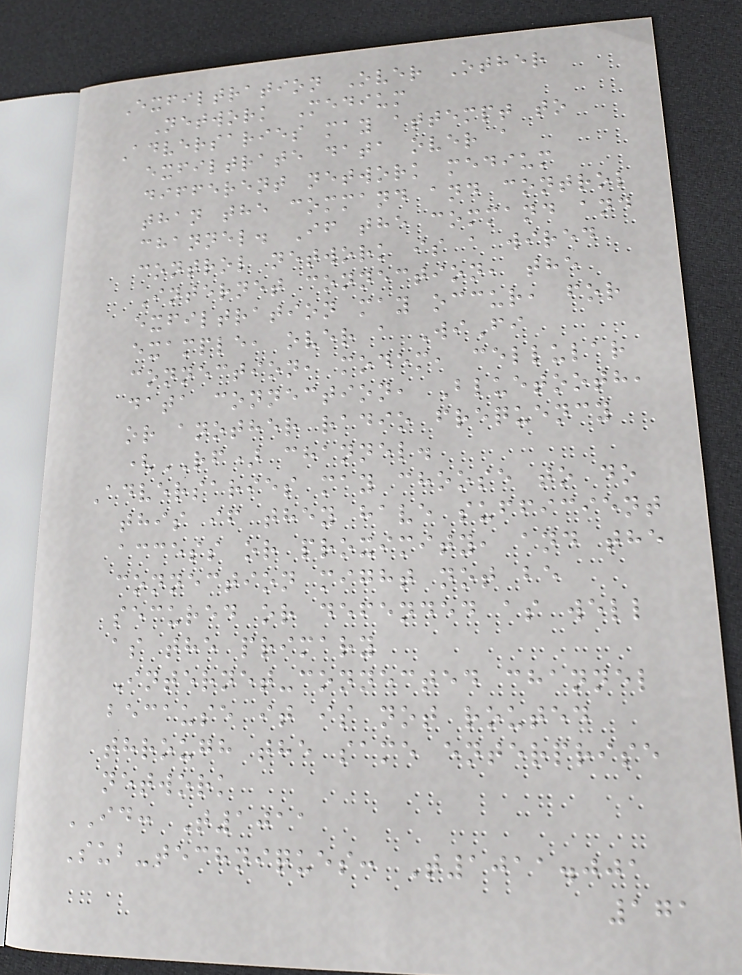Exfiltration Over Other
Network Medium
Adversaries may attempt to
exfiltrate data over a
different network medium
than the command and control
channel. If the command and
control network is a wired
Internet connection, the
exfiltration may occur, for
example, over a WiFi
connection, modem, cellular
data connection, Bluetooth,
or another radio frequency
(RF) channel.
Adversaries may choose to do
this if they have sufficient
access or proximity, and the
connection might not be
secured or defended as well
as the primary
Internet-connected channel
because it is not routed
through the same enterprise
network
ID: T1011
Sub-techniques: T1011.001
171
